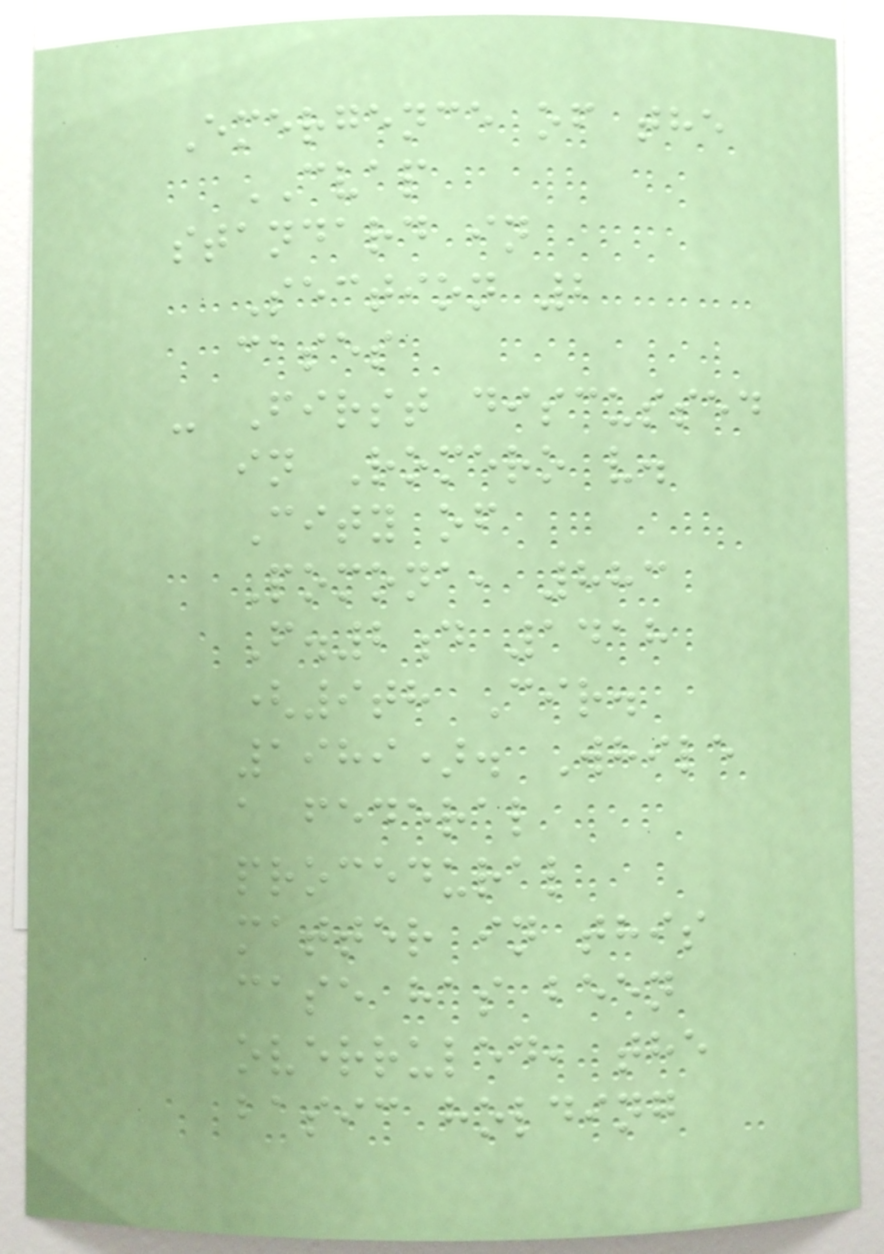Emergence of the
CVAP
standard in
Section 2
cases
- First discussed
in Romero v.
City of
Pomona, 883
F.2d 1418
(9th Cir.
1989). While
a federal
procedural
matter in this
case has been
overruled, the
basic holding
